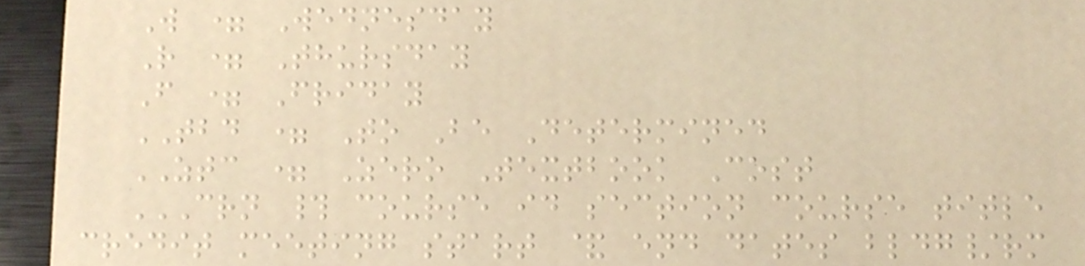W = Wednesday
R = Thursday
F = Friday
TBD = To Be Determined
ZTC = Zero Textbook Cost
CRN # COURSE ID SECTION COURSE TITLE
CREDIT MEETING START & END DATES BLDG/RM
